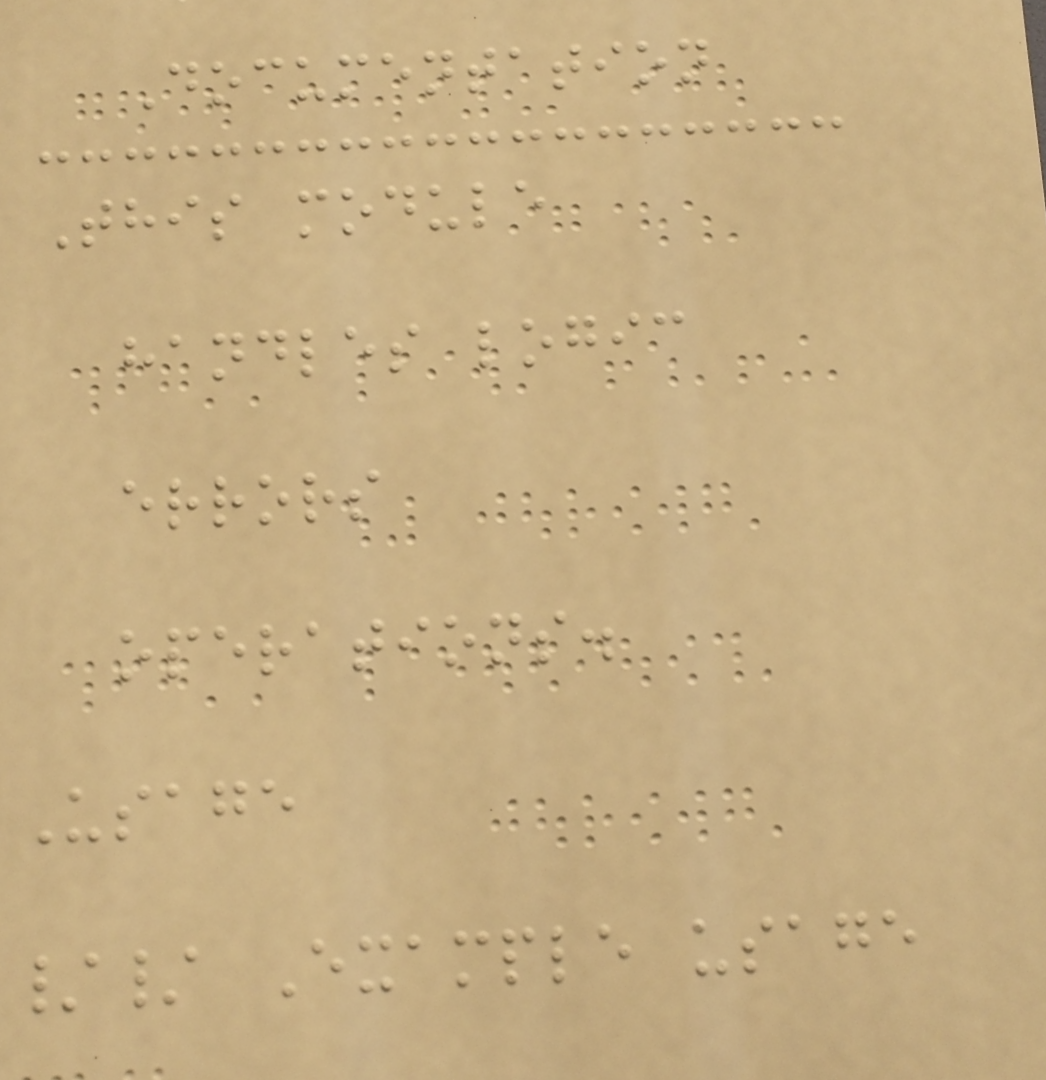Documentation
This module
handles logic
errors
operations.
Usage
// Example usage
